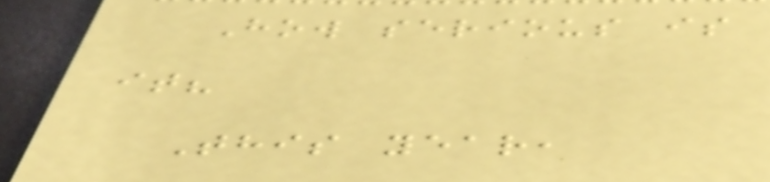How serious is
it?
This year,
